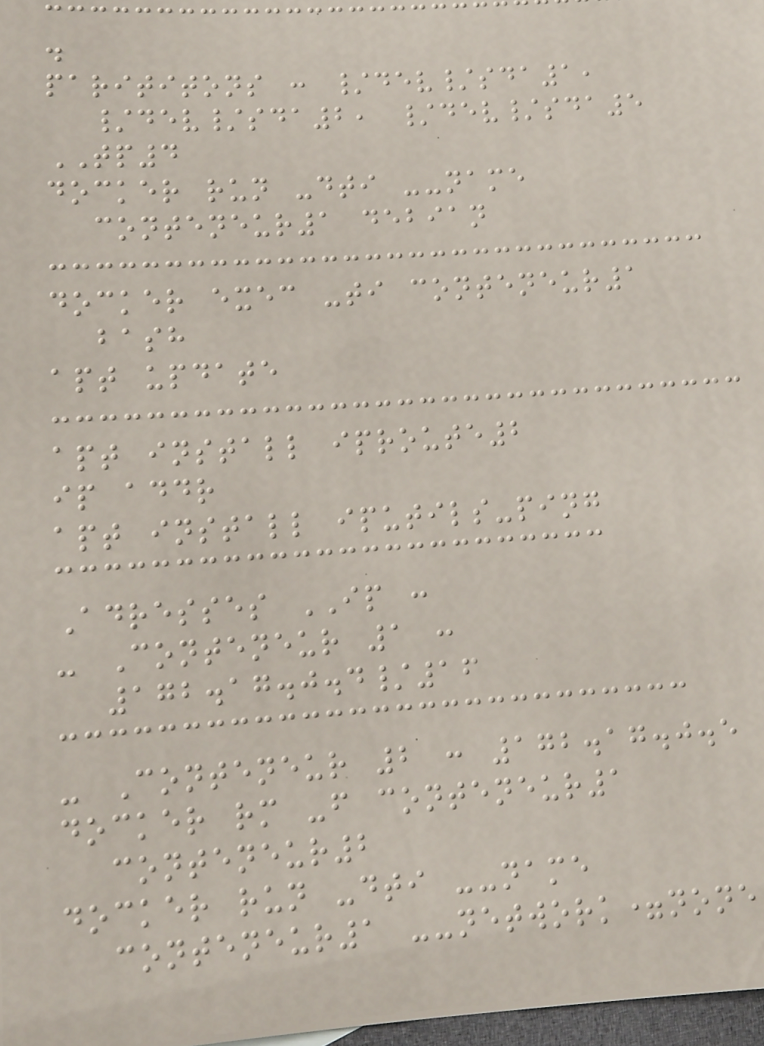.
parititons : /dev/sda1,
/dev/sda2, /dev/sda5
TP4
docker run -dti --name
conteneur1 debian
docker exec -ti conteneur1
bash
apt update
apt install iproute2
ip addr
apt install iputils-ping
Adresses IP :
- Conteneur 1 :
172.17.0.4/16
- Conteneur 2 : 172.17.0.5
docker rm -f conteneur1
conteneur2
docker run -dti --name
conteneur1 --network=none
